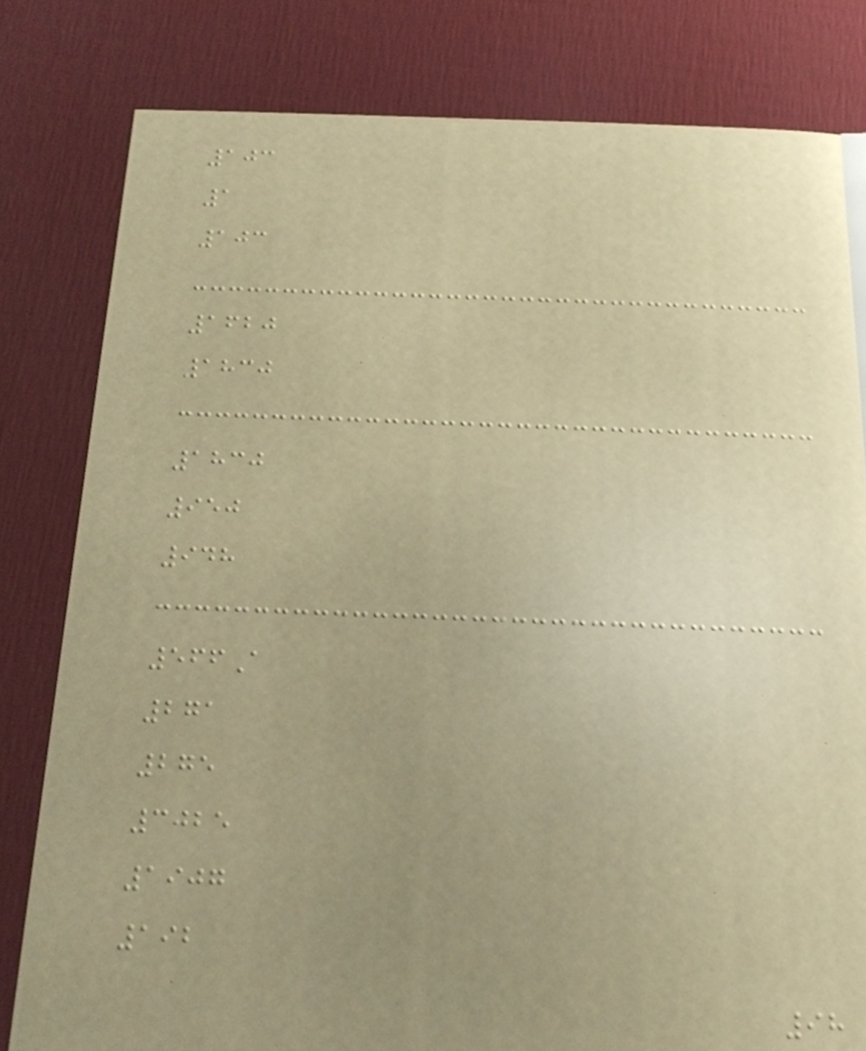103
1
103
1620
1830
1830
950
948
566A
271
275
3025
1907
192
98
